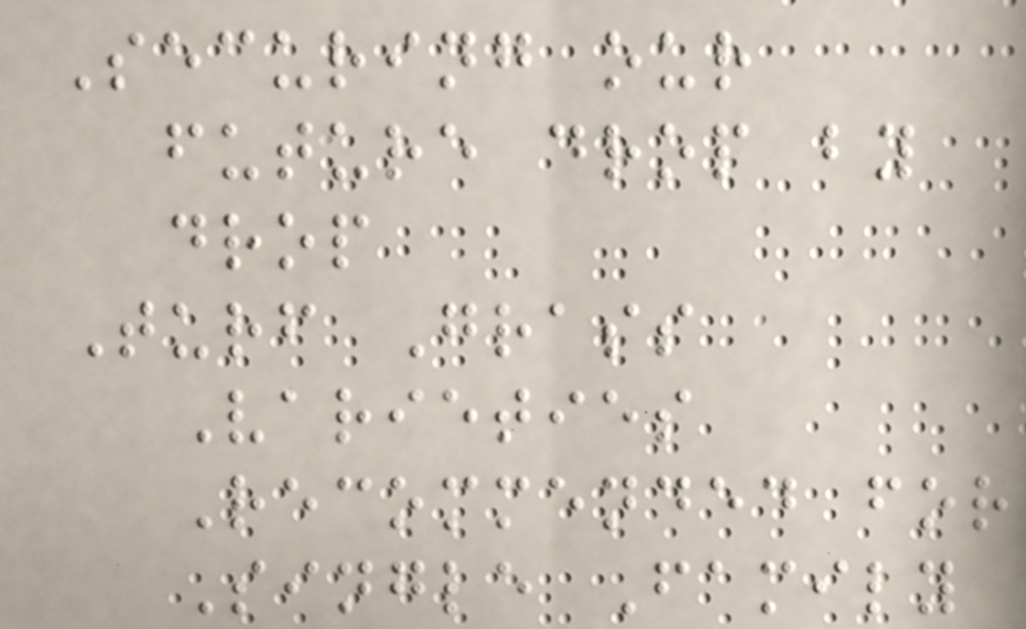Securing our
future drop by
drop
Turf Grass
Varieties
Recommended for
Single Family
